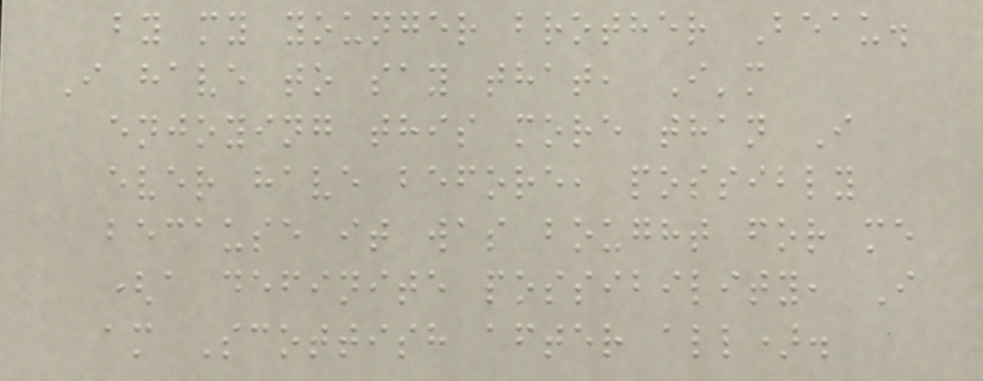by my younger brother Beau.
I have to say that, I'm
enjoying this more than I
ever have before, possibly
because it was bought for me
(a definite possibility, I
am Scottish after all).
